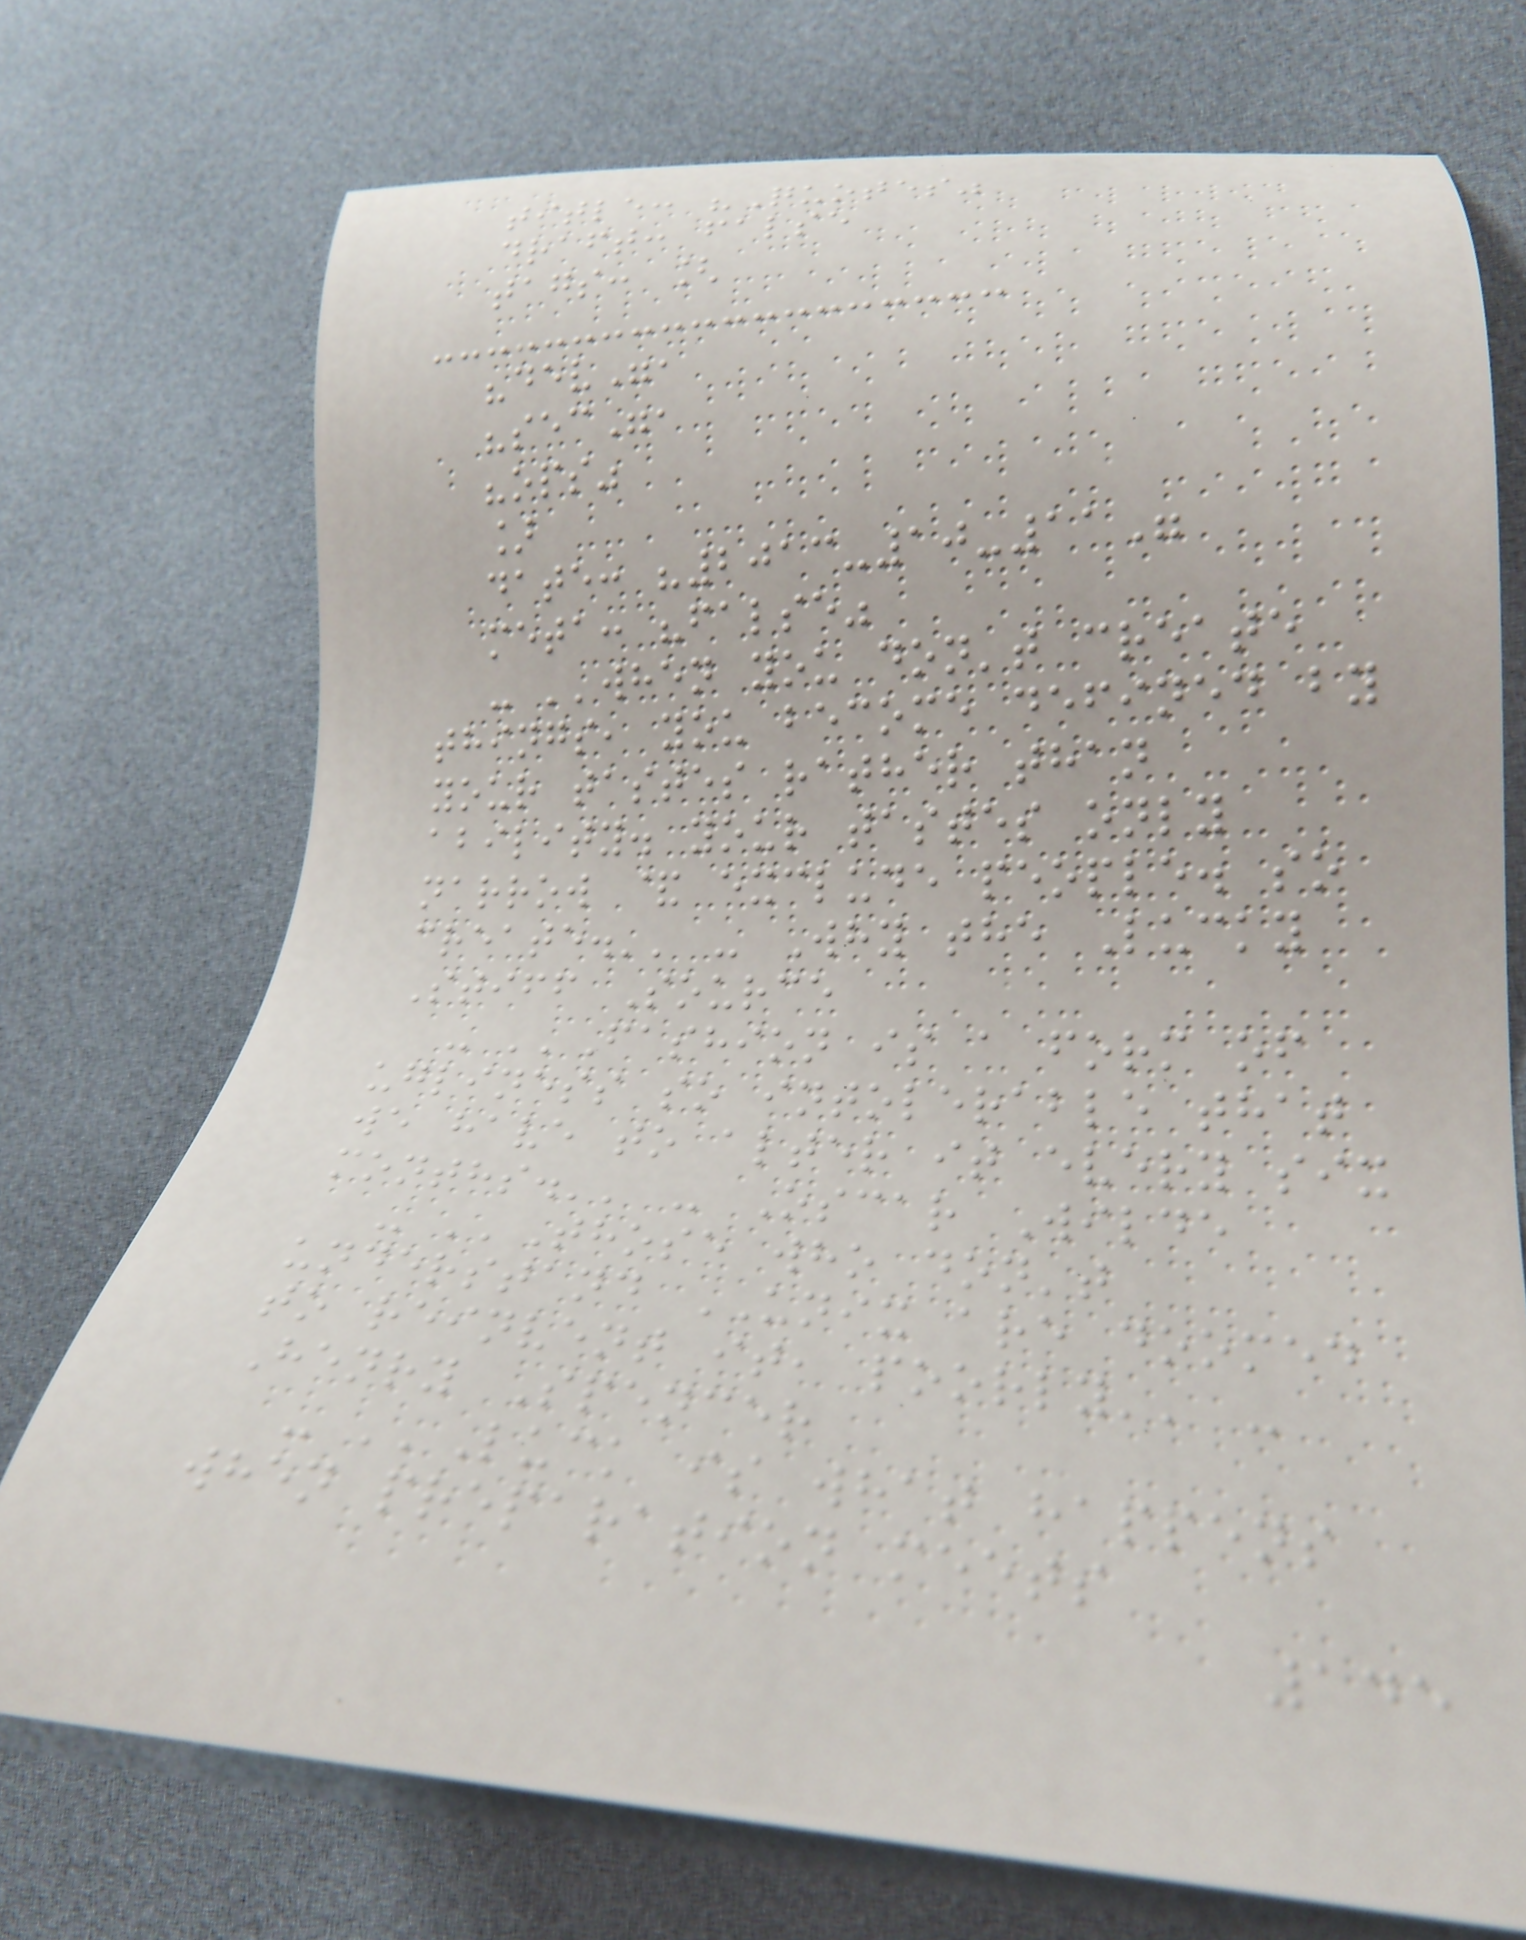title: "Quotes"
draft: false
tags: [
"dev",
"sec",
"ops"
]
date: "2013-10-11"
meta: "false"
- ''when you don't create
things, you become defined by
your tastes rather than
ability. your tastes only
narrow & exclude people. so
create.'' - Why the Lucky
Stiff Source
- ''Fashion is a form of
ugliness so intolerable that
we have to alter it every six
months.'' - Oscar Wilde
- ''Those who don't
understand UNIX are doomed
to reinvent it, poorly'' -
Henry Spencer
- ''Luck is what happens
when preparation meets
145
